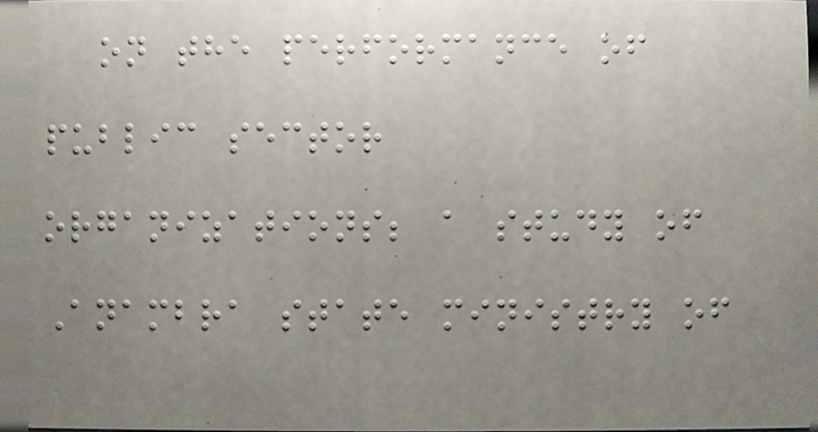on the performance of
public sector
organizations; a study of
Anambra state ministry of
